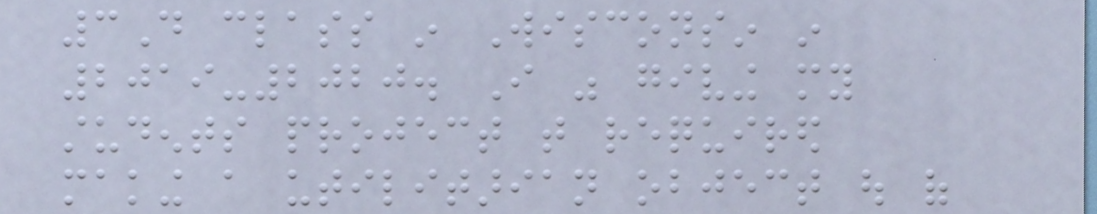3D class in Wisconsin in
2019-2020. I was giving my
students project that required
making a utilitarian object out of
